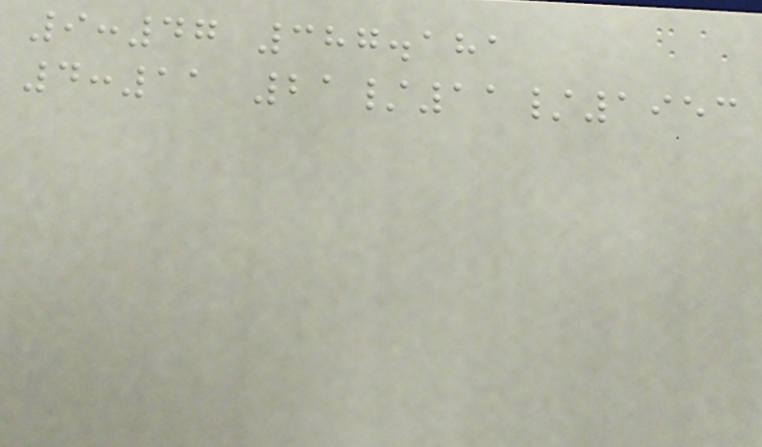9:47 387.181
4:11 21/11/1953
